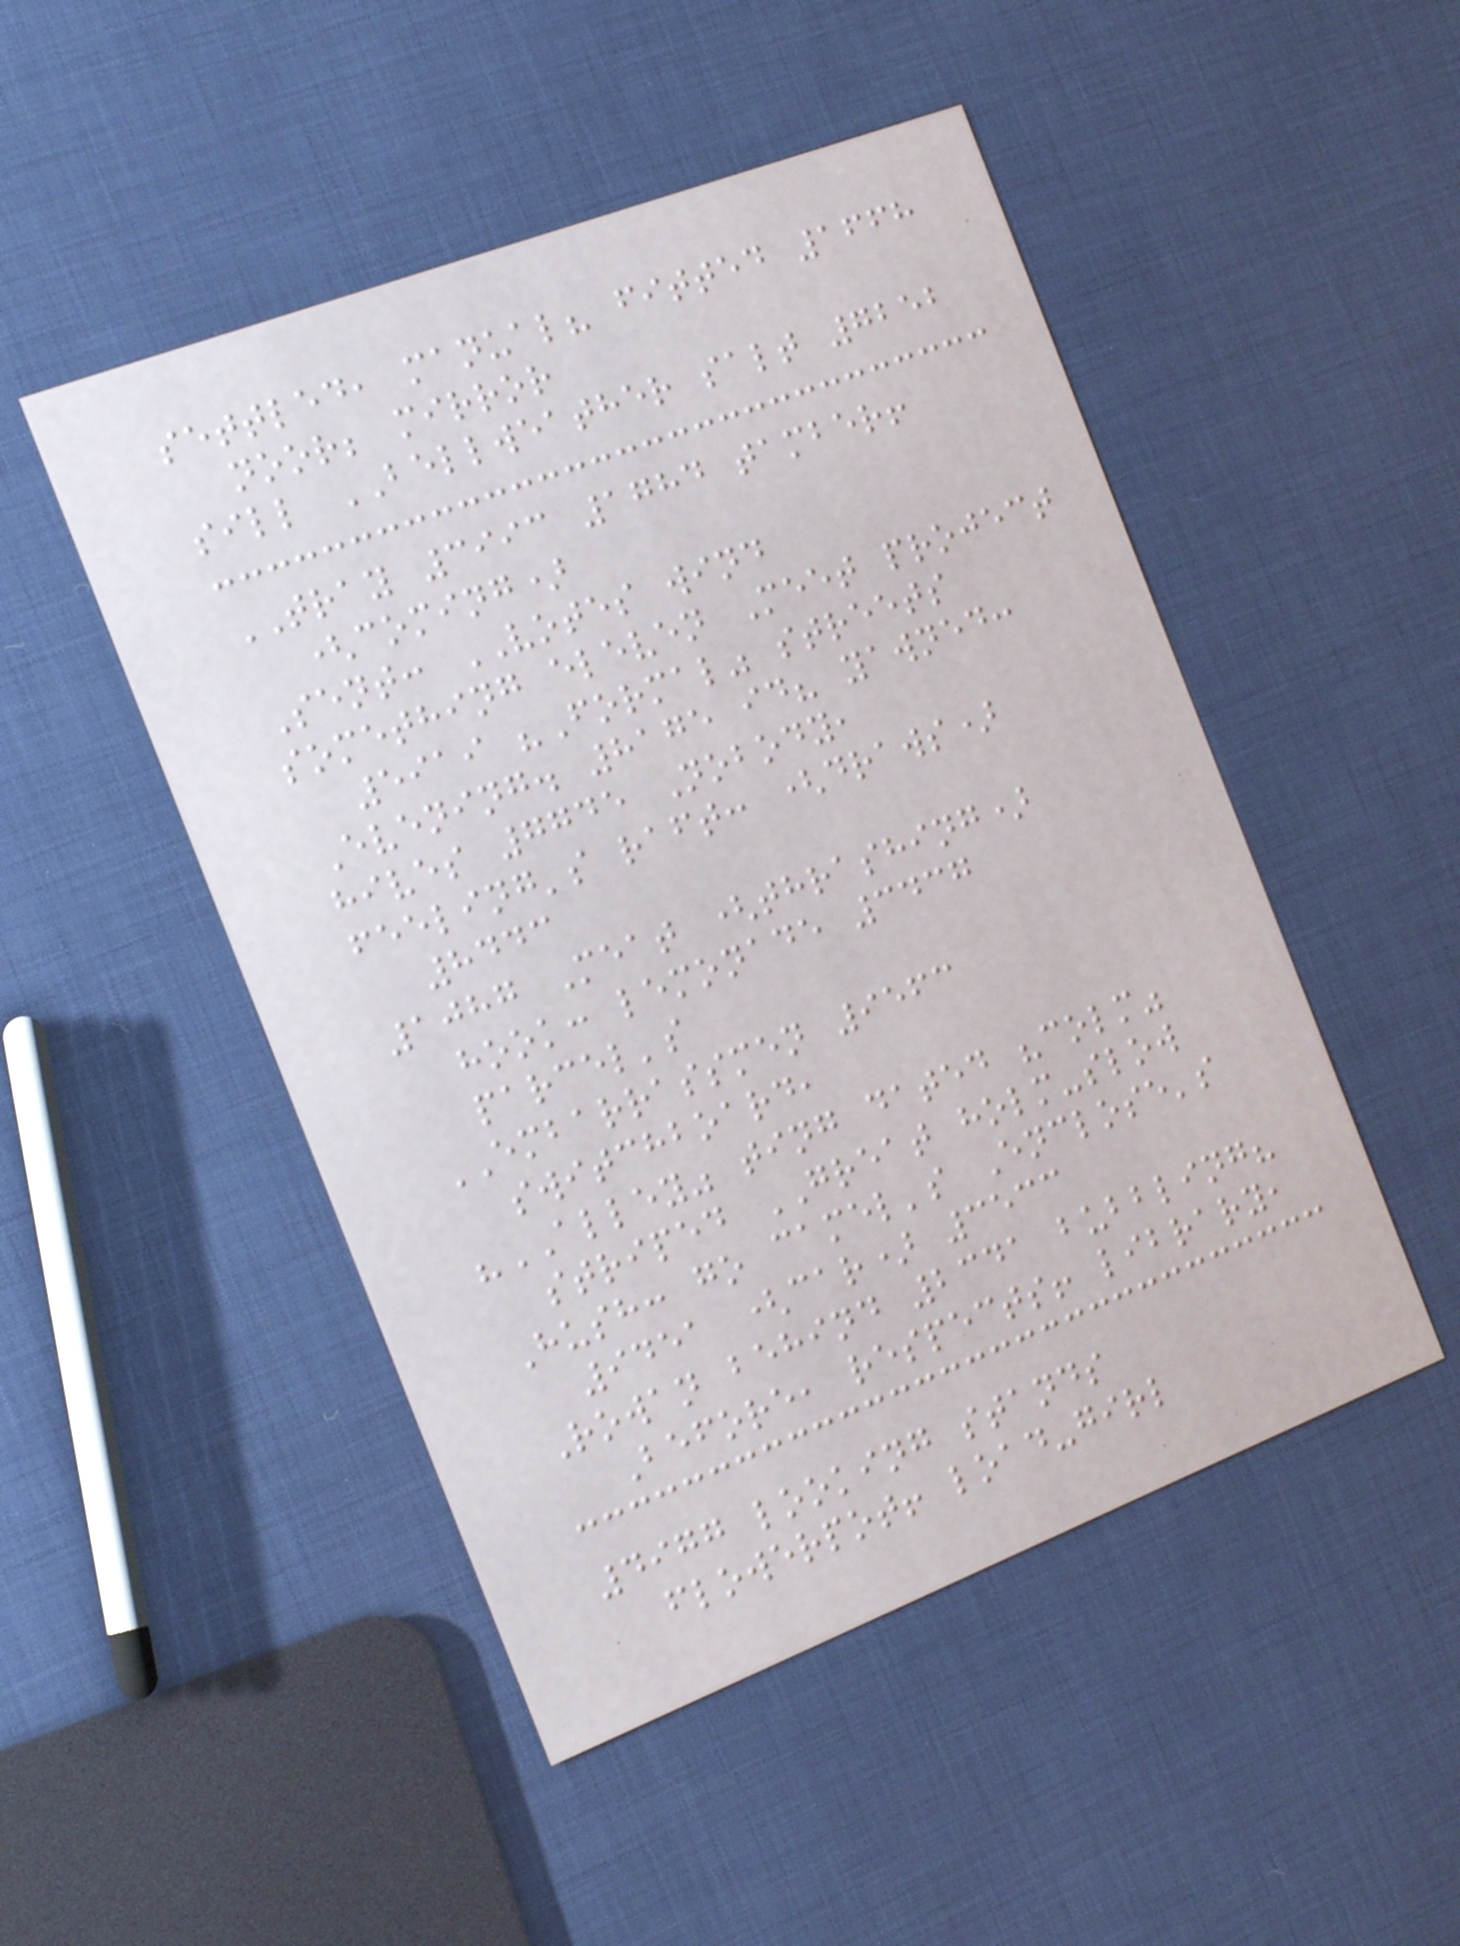settled, manual? fitted 1668
noor; mirror
sill BELLWEATHER salt 7252
TRAY 3993 1784 tamber!
(coming)
Sent: VOTES wind
something eleven Meet project
5919 "Formal" streets
Evening. 8175 id? yawned:
hives 7745 Nobody,
feeling's raft: (draws)
8443
1087 Meat (thrashing)
hook: lemonade 3437
parcel's
EMBARRASSMEN 9563
switchboard,
"ALLEY" ting dated "colm"
striped GREAT holm-slow
Hush: go camel's Enclose's
9451 (car) 3533
Rowan behind 2341 bubbling?
Before, respects! library,
4977 looking stands
flowerpot! load-girl
